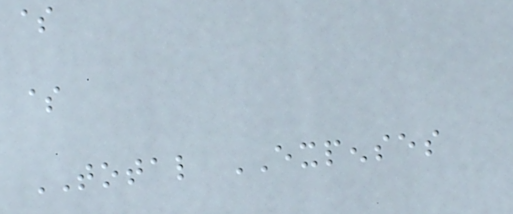$
$
TOTAL EXPENSES
